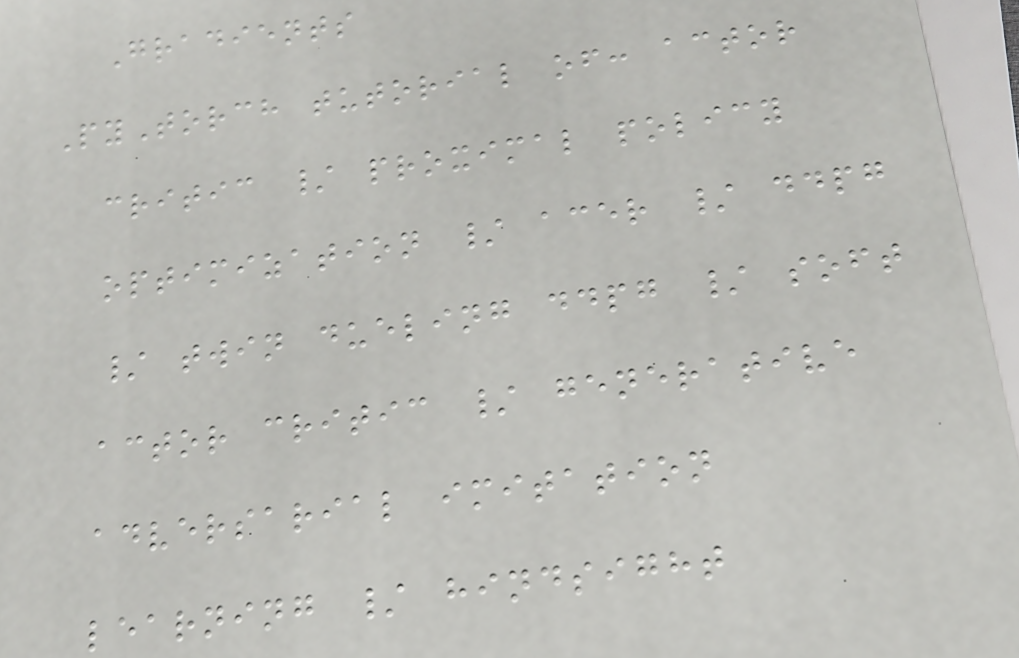Gradients
PyTorch tutorial of: actor
critic / proximal policy
optimization / acer / ddpg
/ twin dueling ddpg / soft
actor critic / generative
adversarial imitation
learning / hindsight
